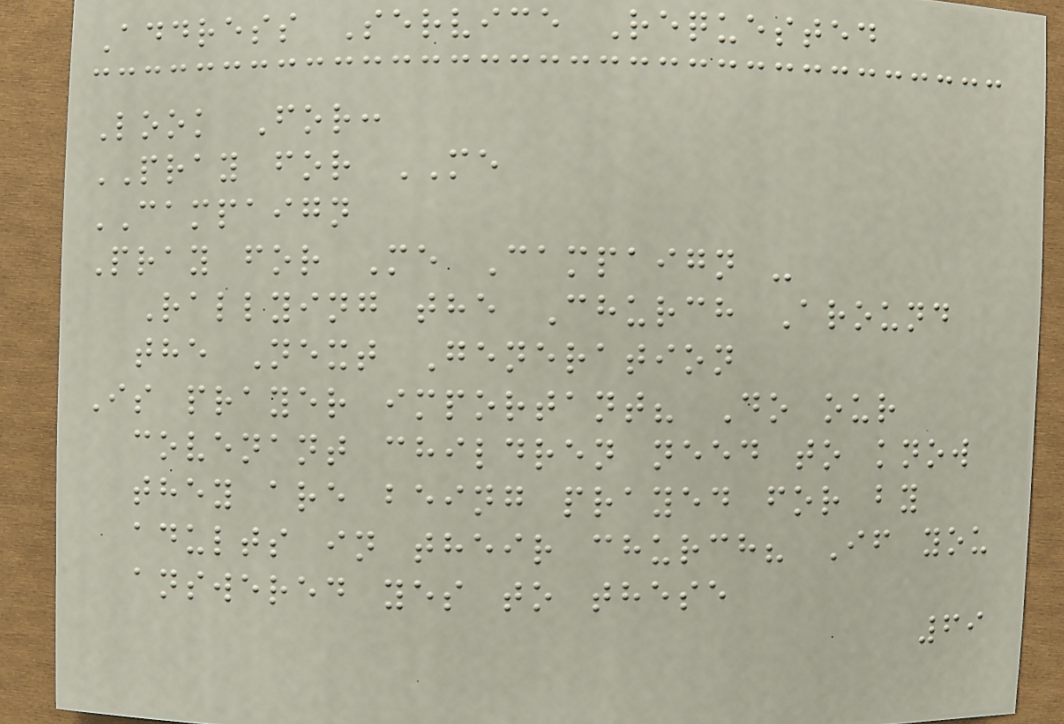Address Service Requested
Look For:
PRAY for ME
CAMPAIGN
Pray for Me Campaign -
Rallying the Church Around
the Next Generation
Is prayer important? Do our
covenant children need to know
they are being prayed for by
adults in their church? If you
answered yes to these
69
